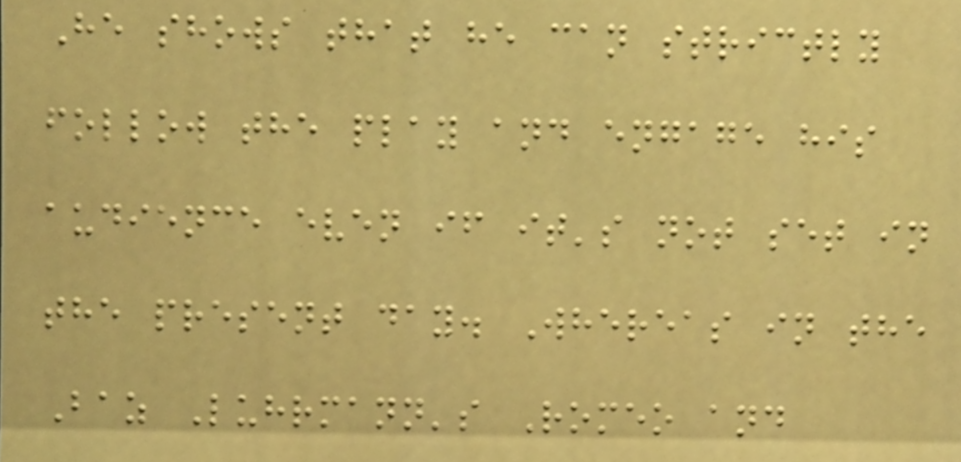He shows that he can strictly
follow the play and engage his
audience even if it's not set in
the present day. Whereas in the
Baz Luhrmann's Romeo and
